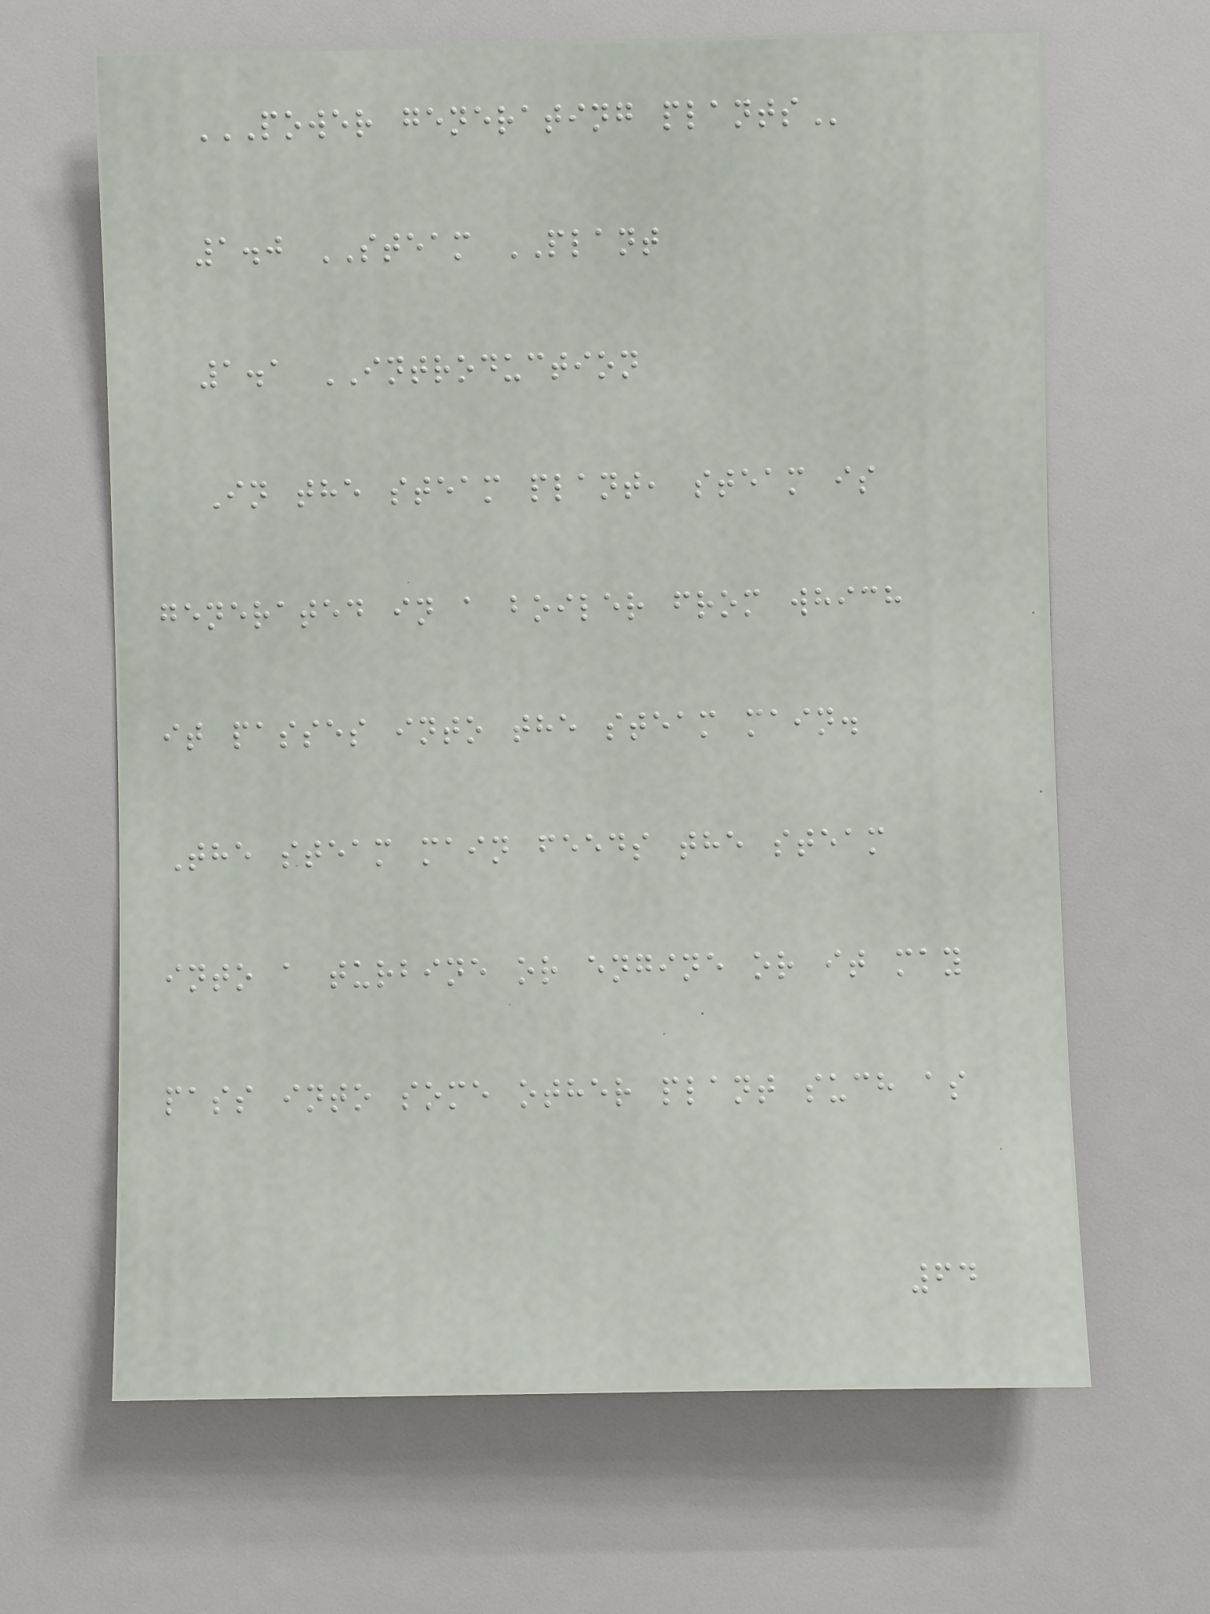POWER GENERATING PLANTS
1.0 STEAM PLANT
1.1 INTRODUCTION
In the steam plant, steam is
generated in a boiler from which
it passes into the steam main.
The steam main feeds the steam
into a turbine or engine or it may
pass into some other plant such as
64
